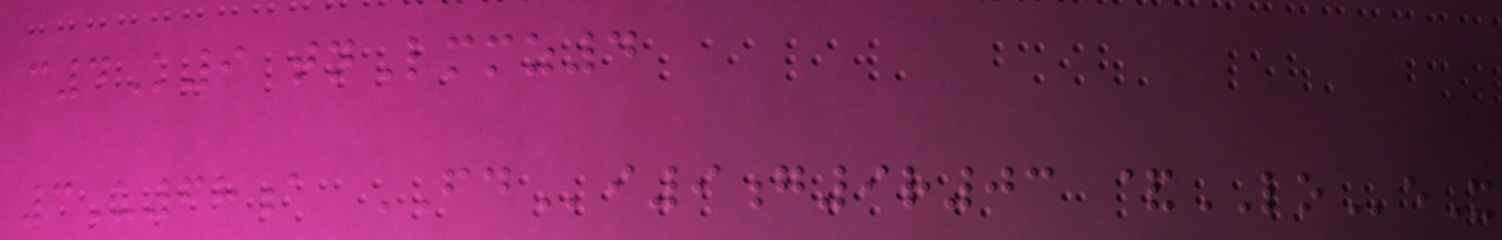c4K9 tnLmmz4
3U68a FDi9g9r03 &LOeX
